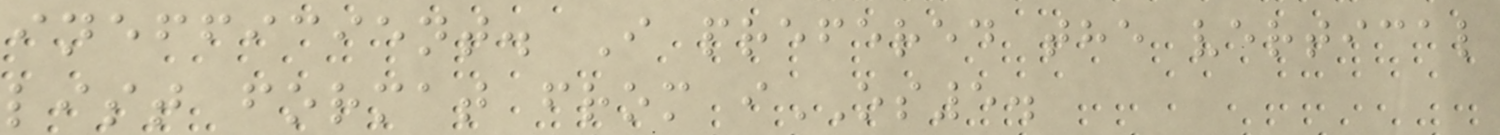inefficient. I prefered the vertical
list format from iOS5.
